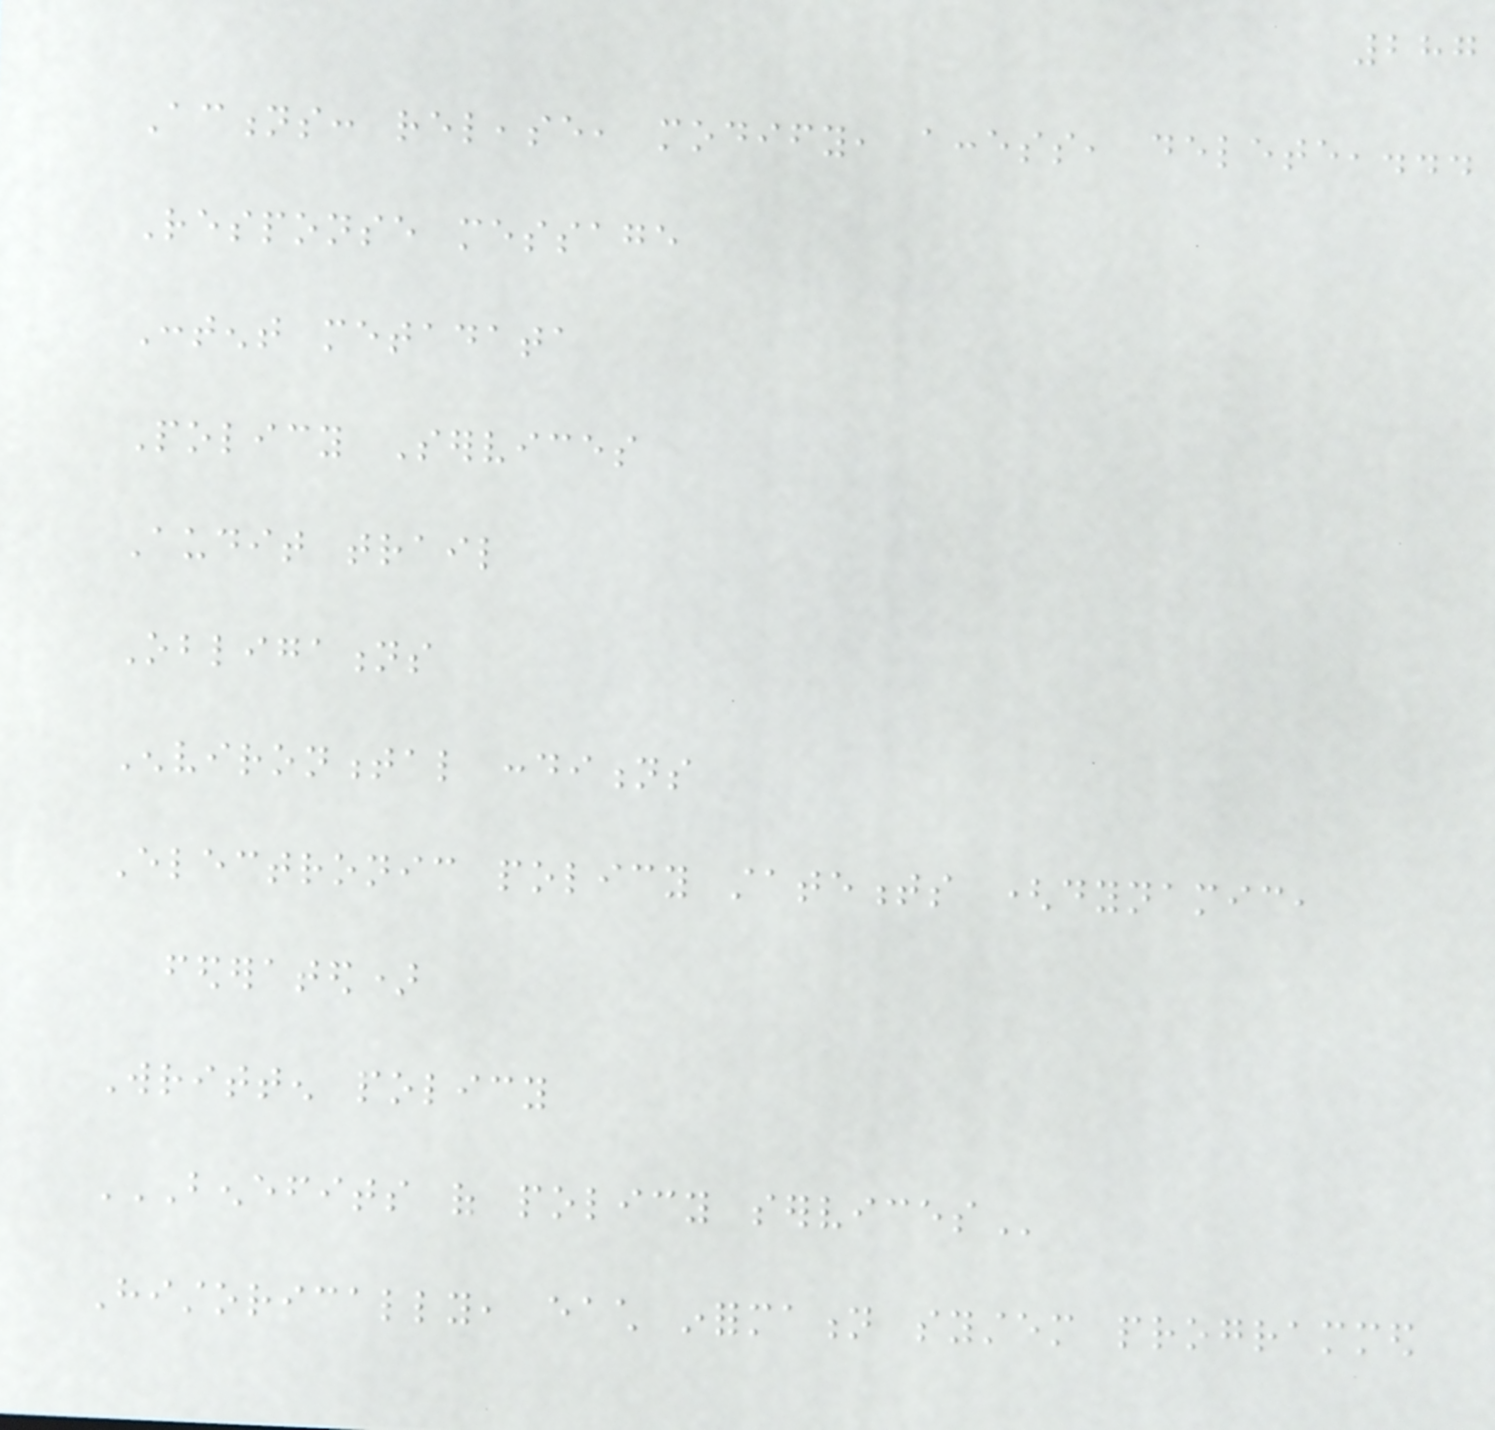287
Actions: release, modify, access, delete,...
Response message
Content metadata
Policy Services
Audit trail
Obligations
Environmental conditions
Electronic policy statements (dynamic,
federated)
Written policy
BENEFITS OF POLICY SERVICES
Historically, each information system programmed
